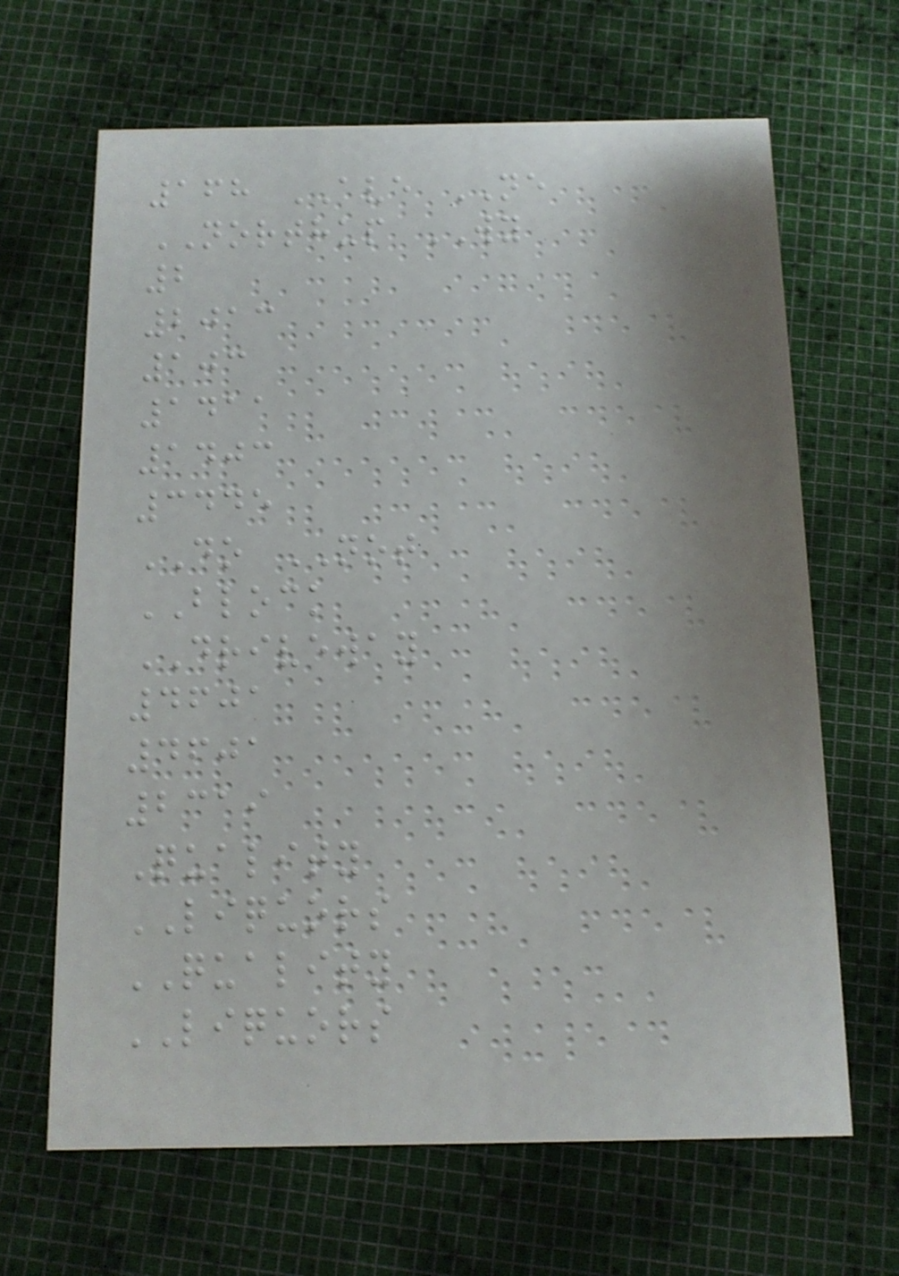168 AVE NE
NORTHUP WY
2
2013
103
1411
1403
3445
DO NOT
BLOCK
DRIVEWAY
4601
4601
2319
Quality
LIQUORS
QUALITY
LIQUORS
